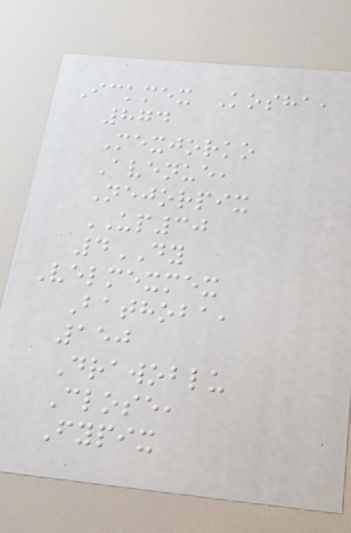Ickmex Kosha,
874
Mexjorko
Avenue,
Nejorpix
UP30
4DY
Velmexmex
Bathoba,
150
Drawoblu
Close,
Fypix
